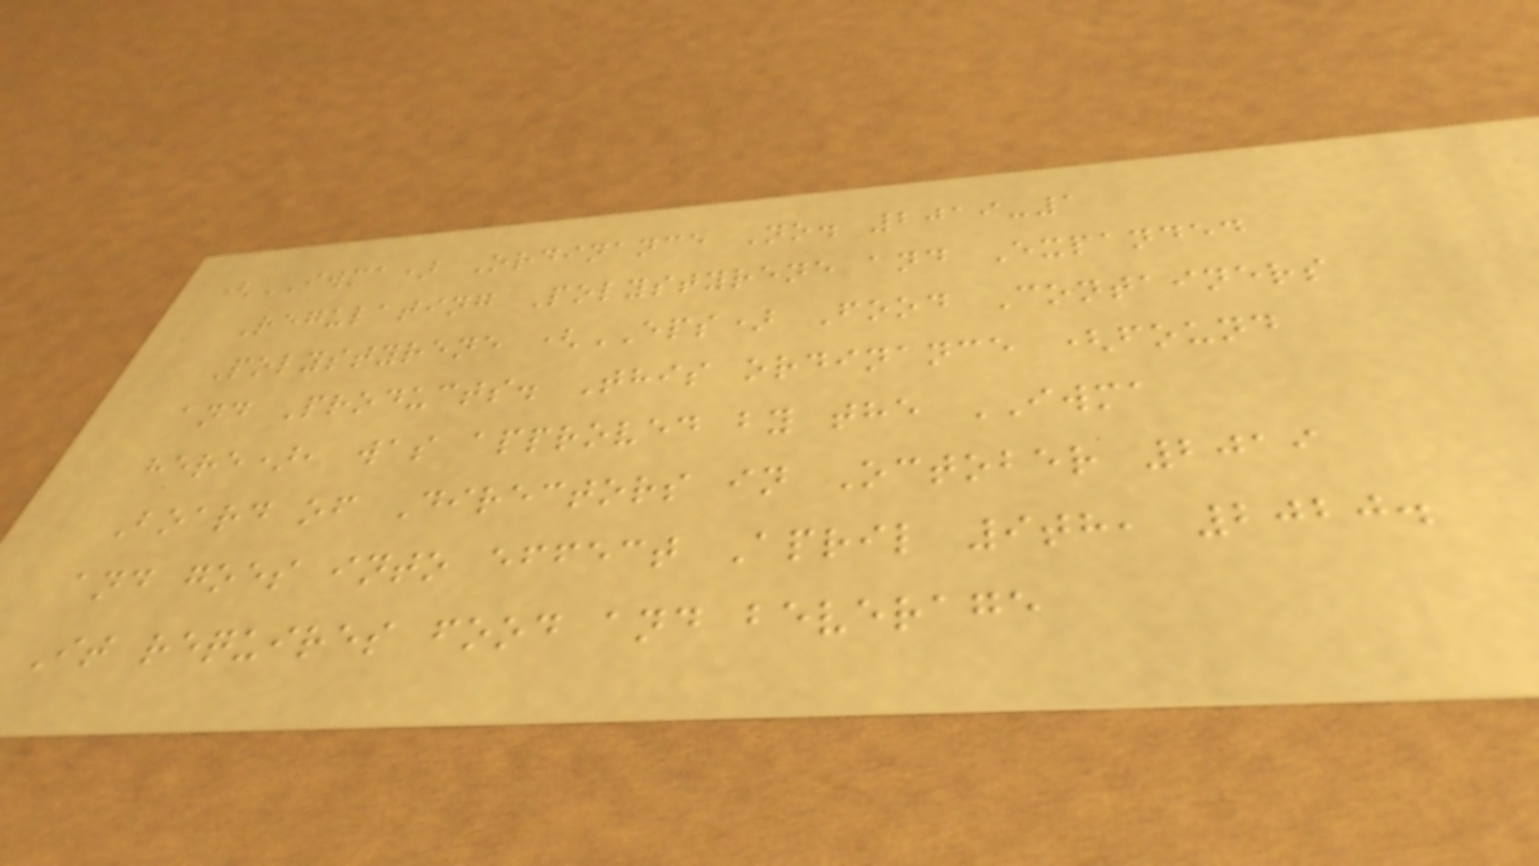(IWMA) Ordinance No. 2019-1
Regulating Polystyrene and Expanded
Polystyrene (EPS) Food Containers
and Products. This ordinance (found
here), was approved by the IWMA
Board of Directors in October 2019
and goes into effect April 9th, 2020.
It requires food and beverage
